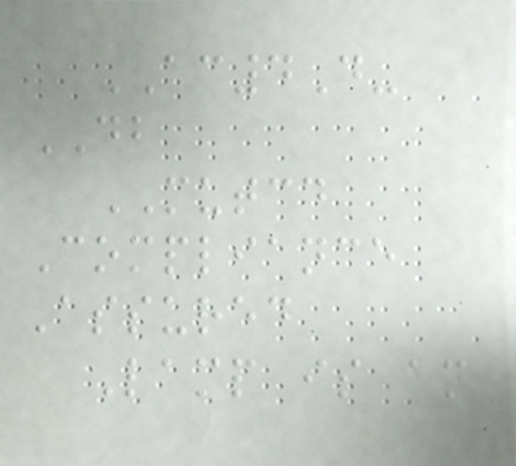AC4D-
DB
MUTCD
Compliance
Assured
Lamp is an
